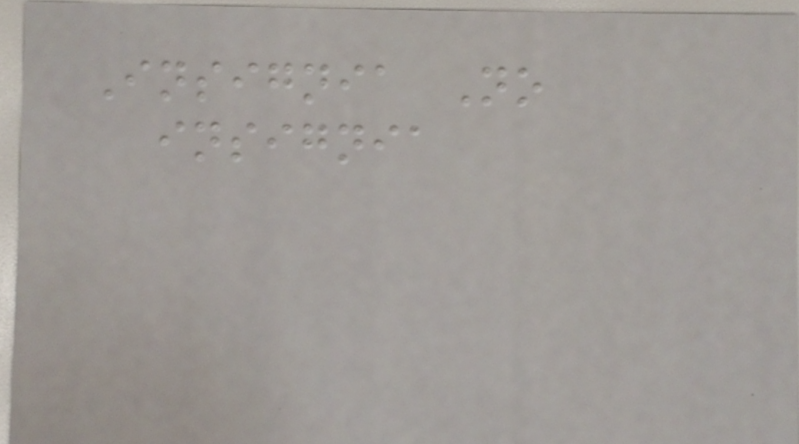Insignia No
insignia
